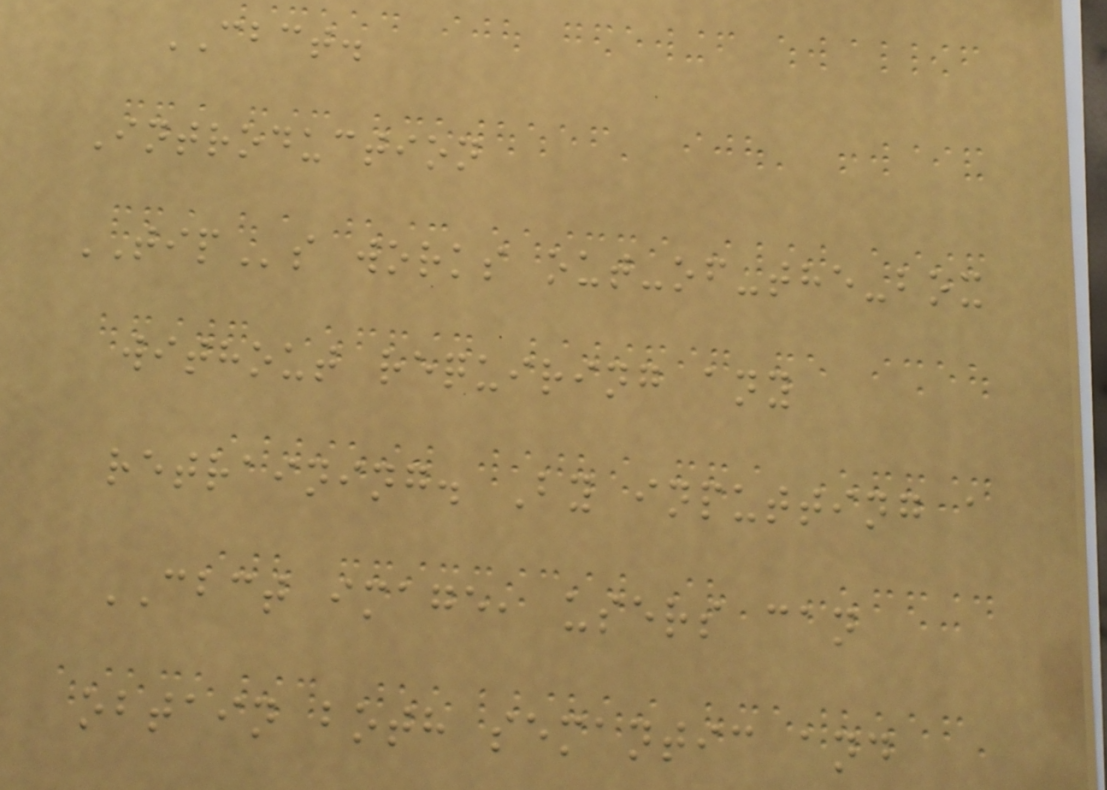CBCT.
Introduction
TIPs works out-of-the-box
without requiring any
retraining. By inputting a
CBCT image, users can
obtain both semantic and
